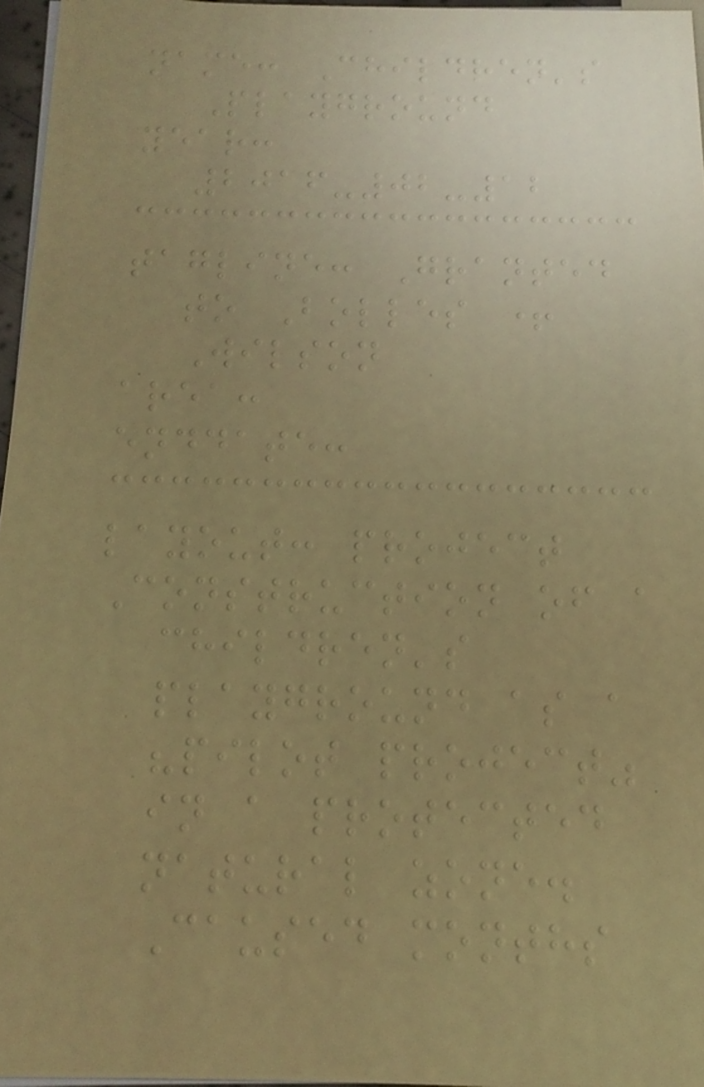name: Children's
Playground
year:
2016-02-12
tagline: Granted
to Bolles +
Wilson
area:
enddate:
layout: project
Construction of a
children's
playground as a
"pilot project"
in a protected
natural zone.
Caused months
